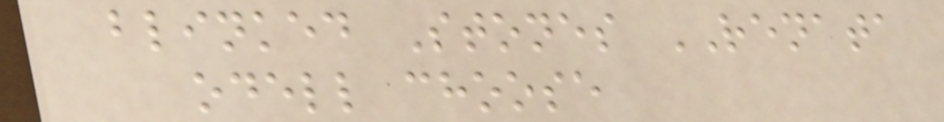blinked Stones RENATA
odell choose
